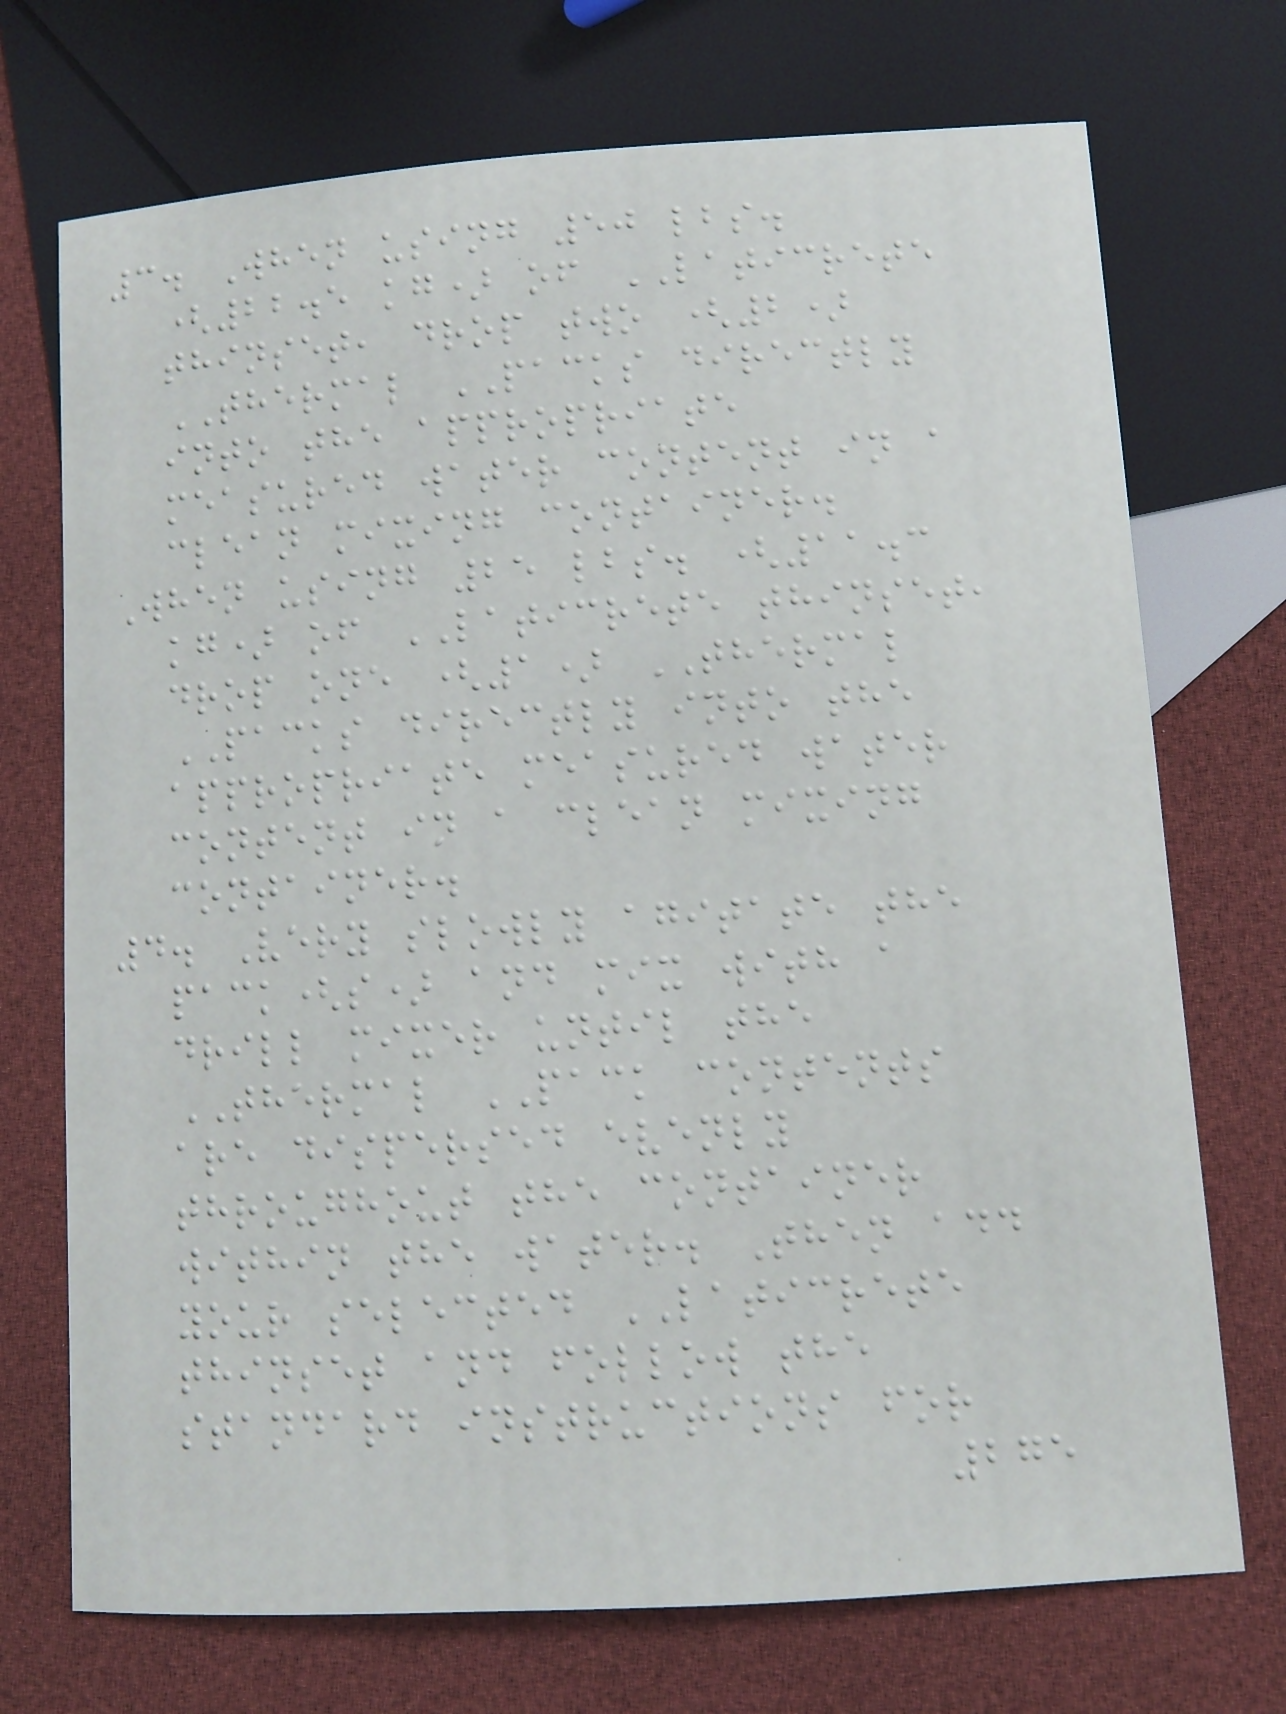3. When using 50 lbs.
(22.5 kg) of LATICRETE
thinset, drop two (2)
THERMAL PACKS directly
into the appropriate
measured water content in a
clean mixing container.
When using 25 lbs. (11.3
kg) of LATICRETE thinset,
drop one (1) THERMAL
PACKS directly into the
appropriate measured water
content in a clean mixing
container.
4. Very slowly agitate the
pack(s) and mix with a
drill mixer until the
THERMAL PACK contents
are dispersed evenly
throughout the container
within the water. Then add
your selected LATICRETE
thinset and follow the
standard instructions for
275
